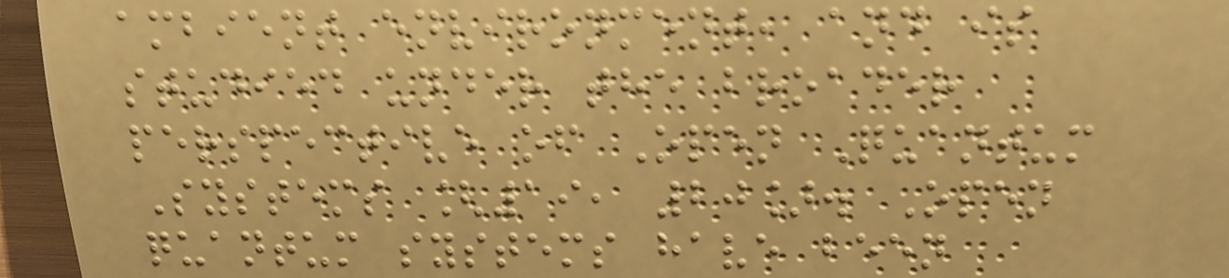ambient environment, and is
studied under the broader
perspective of Open Quantum
Systems [19, 20]. Open
quantum systems have been
